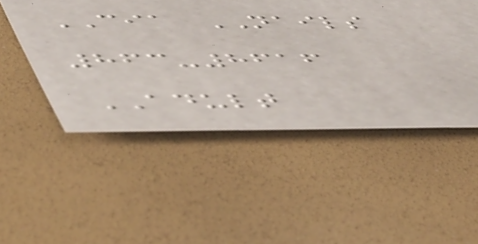CIA NAILS
863-8616
ADULT
